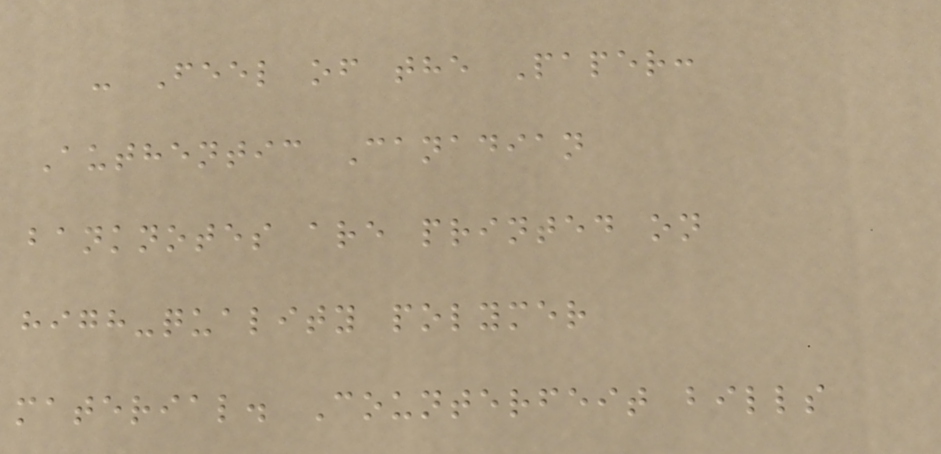- Feel of the Paper:
Authentic Canadian
banknotes are printed on
high-quality polymer
material. Counterfeit bills
